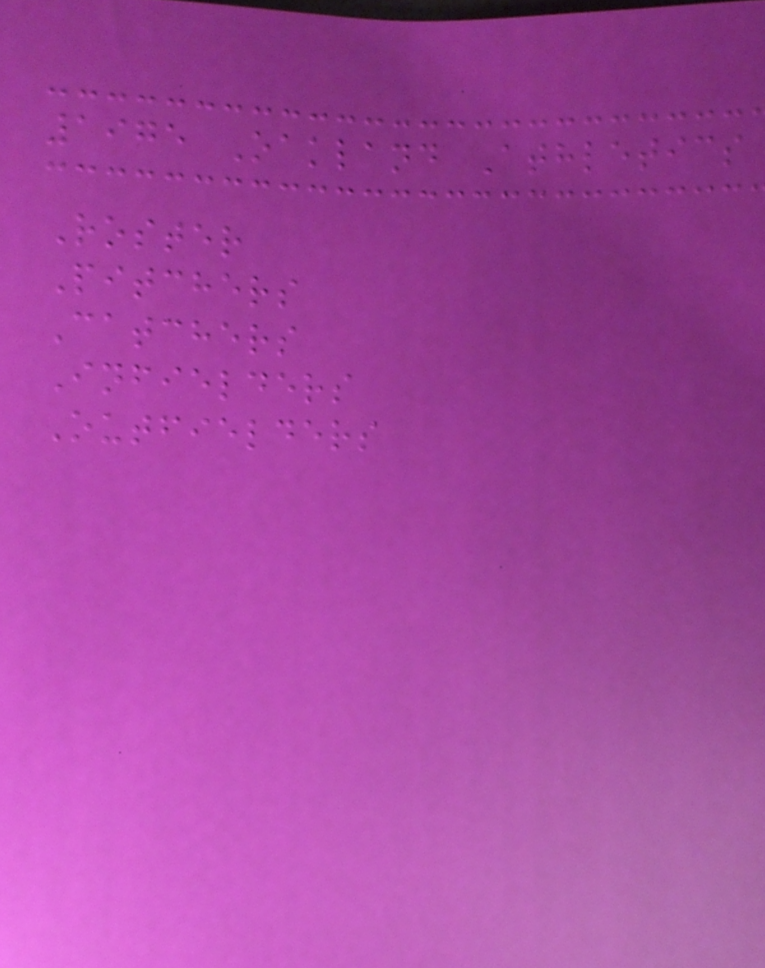1975 Oakland Athletics
Roster
Pitchers
Catchers
Infielders
Outfielders
